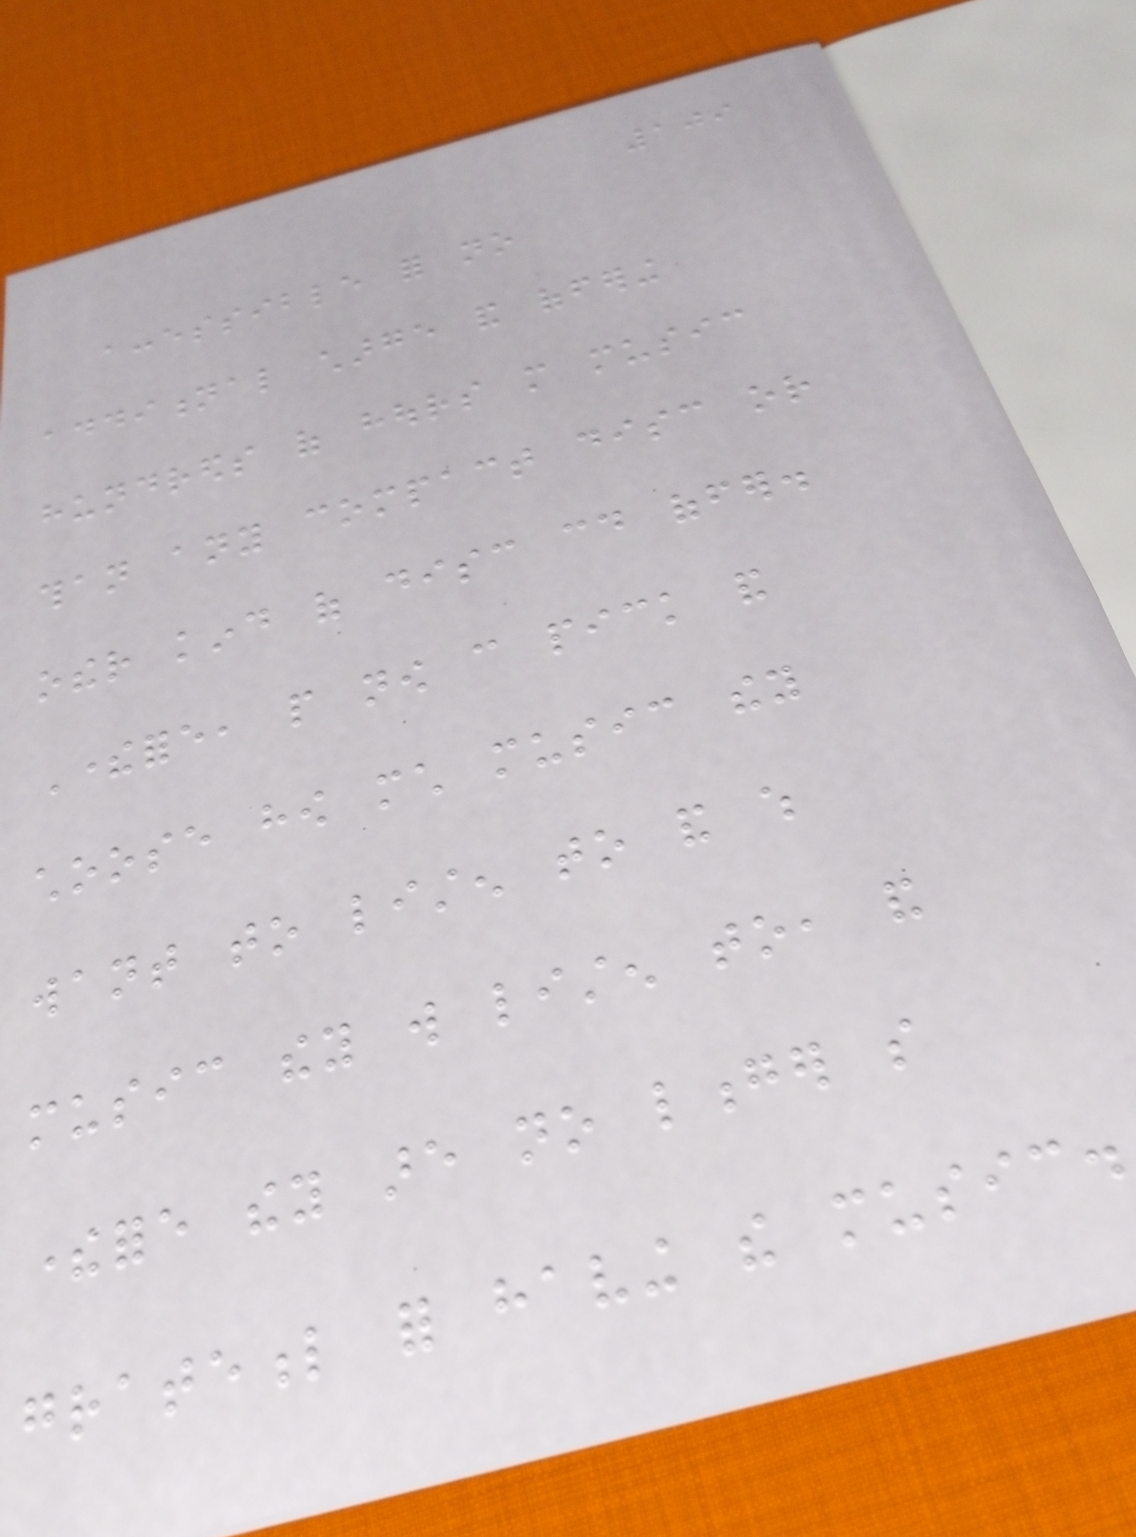109
accessible for no
additional charge and offering
hundreds of hours more music
than any compact disc or
other kind of disc could offer.
Therefore, people now can pick and
choose how much music they
want to listen to and which
music they will listen to, and
therefore they are no longer so
grateful for having the music.
